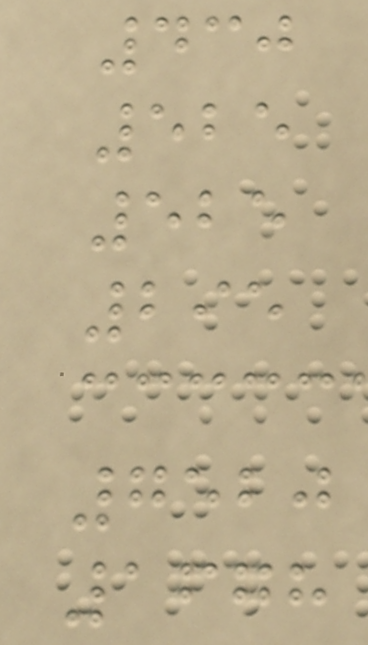430
525
525
295
7520
1678
